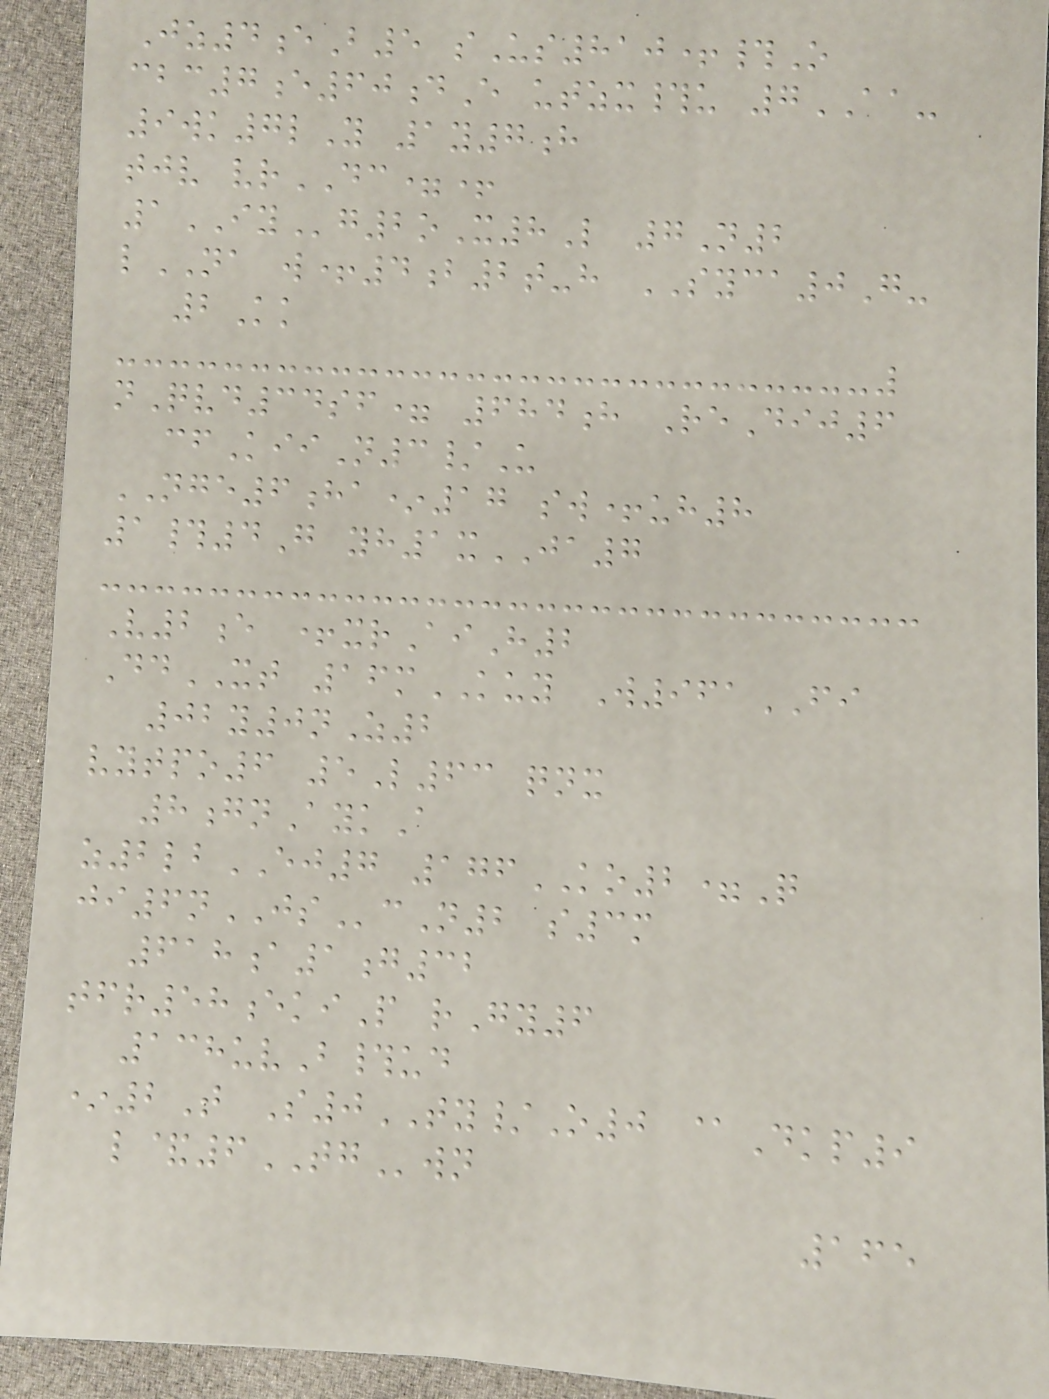Jz4eB5 sUs810+#O
cbc7e60dE utzx#u 7AA-
9wk7lY 1y7h
tjv vrDC=+
1IYg2oX8L 7N2
lNA w+4b2t-h SYCA0G-
2Kk
nQvd34sf= 684h ReDij6
cfKiiN3/U
NGE6ha*17 sw+uh8
1#4G yh1xJA7
V2e +xrAiH2
DdXT 16mKUY W961FI
02y0nZ2
vytpo6 5L63 qnx
8gnAykA
z2lbEJ7 176KO2=Q
ji6nJScN2 s3m
618a1g32
tfr58ekiP rGy6
138uvB#ud
*2T S0TY/O0 @Dkp9
l&6TGwn
165
